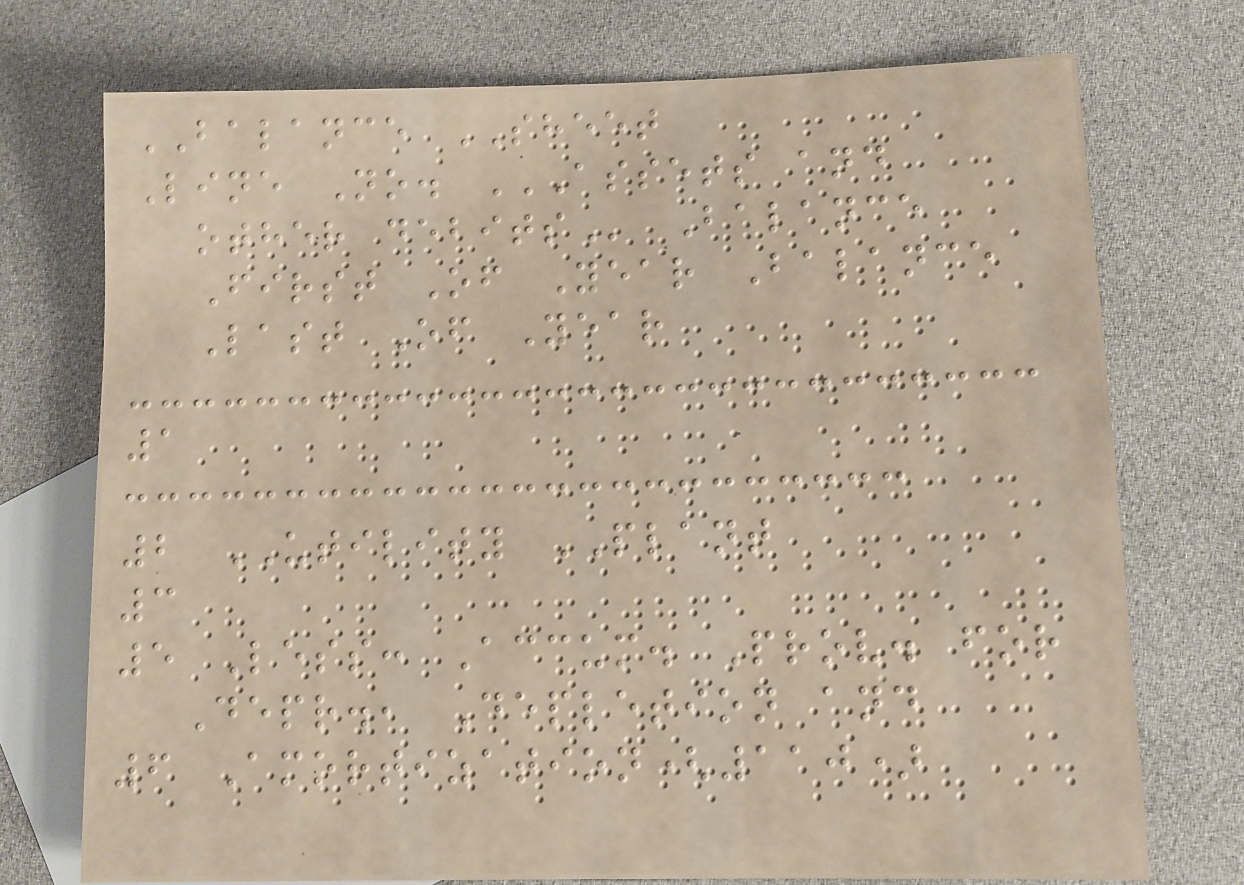BALANCE SHEET
Line No. ASSETS AND
OTHER DEBITS Balance
First Of Year Balance
Last Of Year
1
2 UTILITY PLANT
3
5 Less: Accum. Prov. for
Depr., Depletion and
6 Amortization(110)
